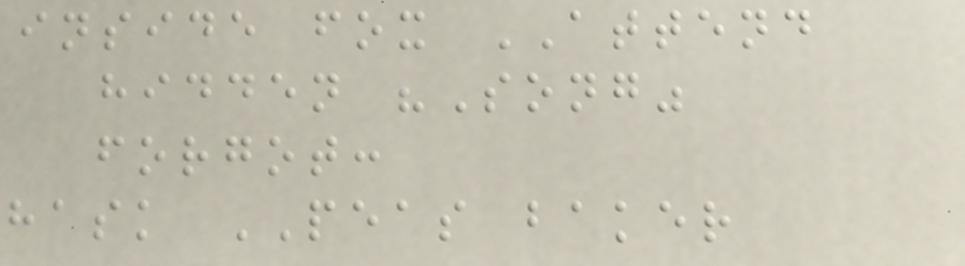inside fox ATTEND
hidden "Song"
forgot:
hask PEAS baker
